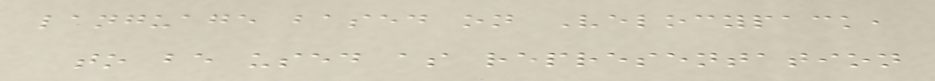language based on Velocypack,
to be used as representation
